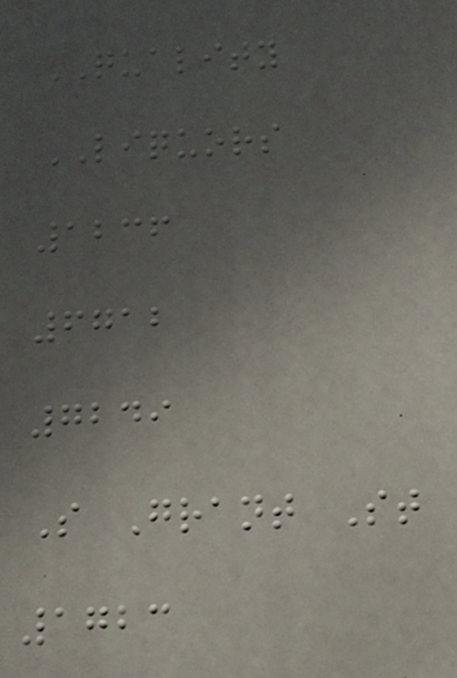QUALITY
LIQUORS
1236
6712
7249
S Grant St
1723
